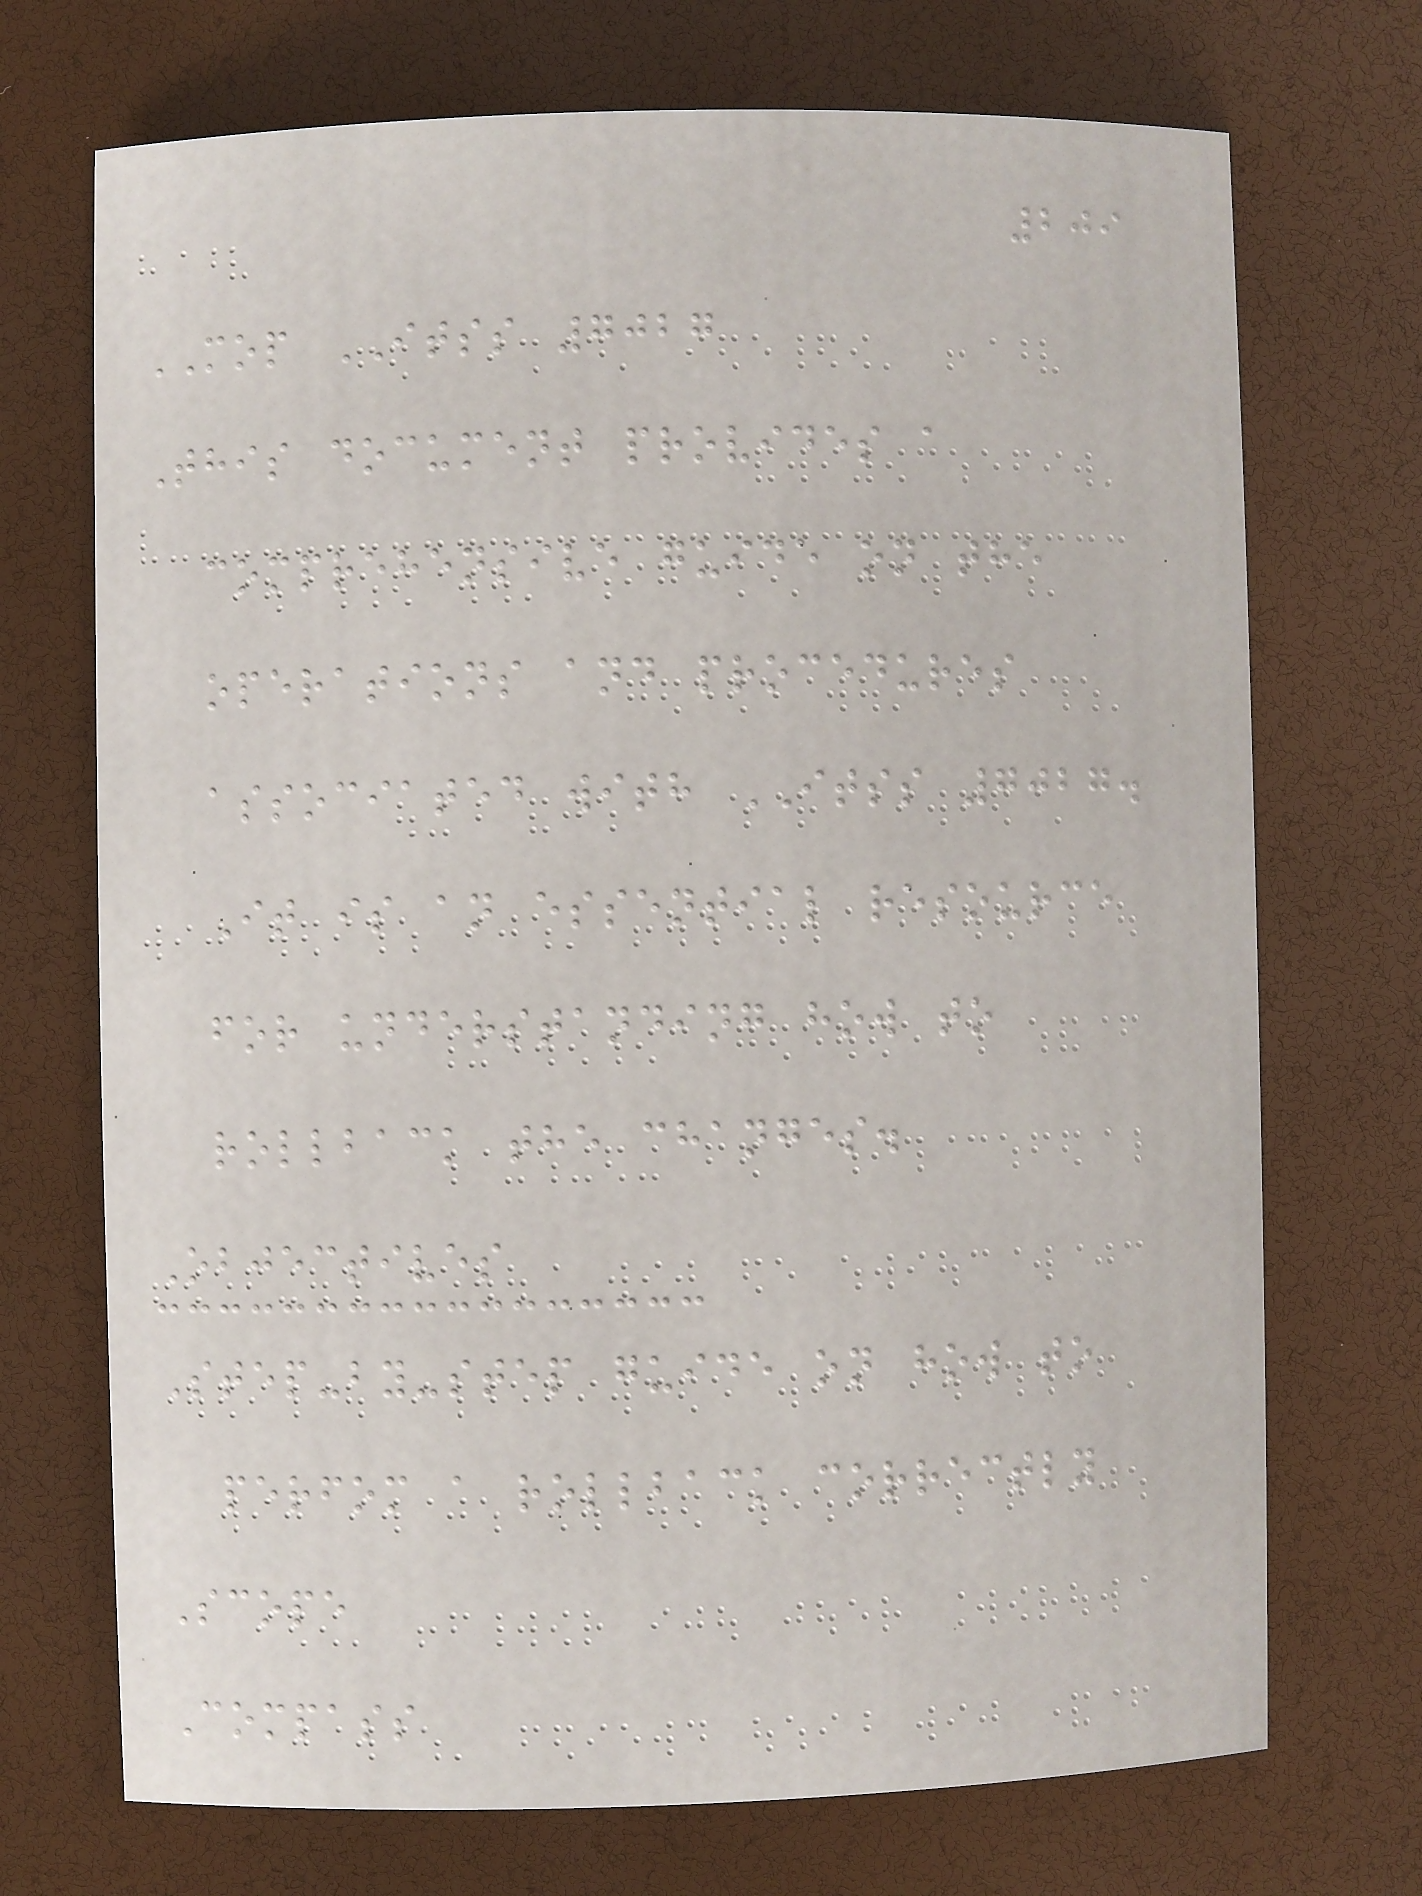209
MOP ITSS 7027
This document provides a
comprehensive guide on the
operations and procedures
associated with ITSS 7027.
It is an essential resource
for understanding how to
rollback the changes.
Objectives
Step-by-step guide on how to
perfom a rollback correctly
Scope
Compass
